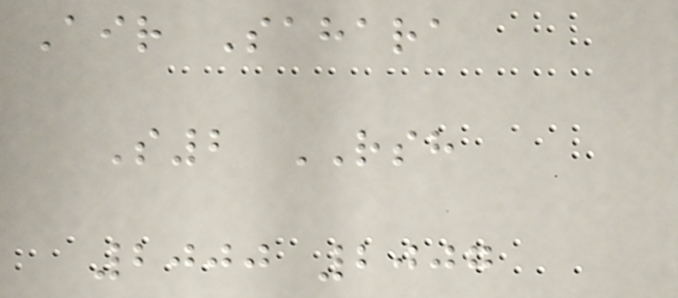Air Sahara
S2 RSH
2000 2007
